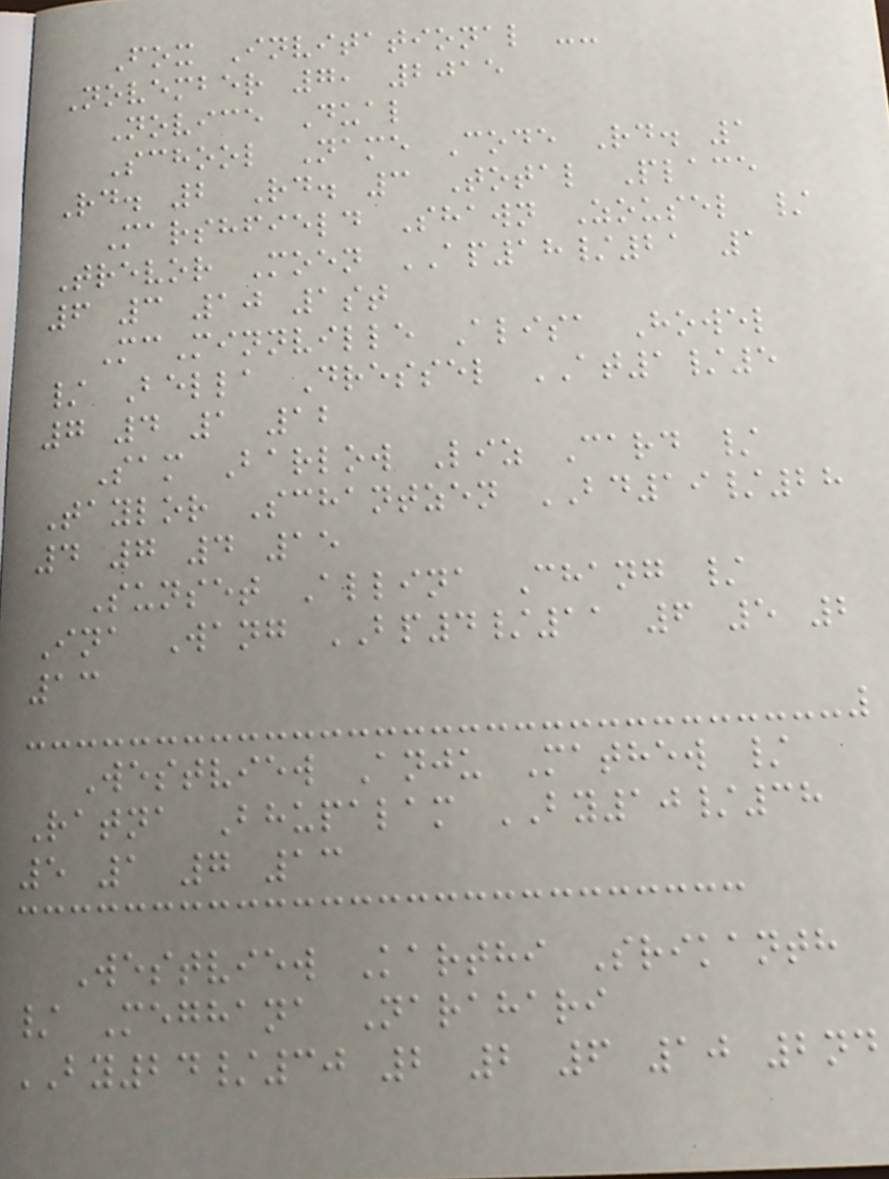Fox Invitational --
November 7, 2015
Novice Dual
School Name Code Rd. 1
Rd. 2 Rd. 3 Total Place
Marshfield Shawn Zousel /
Trevor Moen AP18/21 1
6 3 10 1st
McMinnville Alisa Howel
/ Bella Dressel AT1/5
7 4 1 12
Sam Barlow Liz Card /
Taylor Schantzen BD19/28
4 7 4 15
Sunset Allina Chang /
Ina Wang BP4/11 6 5 2
13
Westview Anju Mathew /
Ratna Bhupalam BY10/38
5 1 7 13
Westview Karthi Srikanth
/ Meghana Narahari
BY24/30 2 2 6 10 2nd
